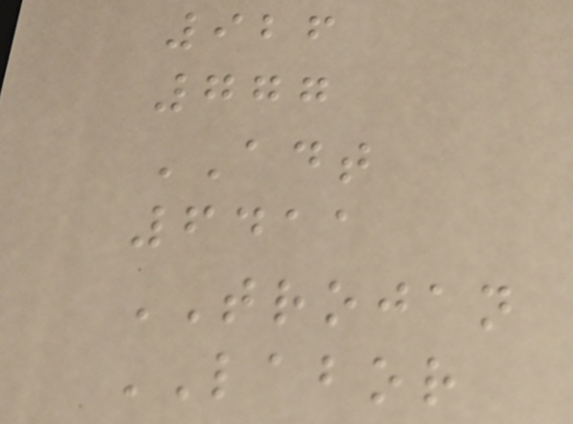926
777
ADT
6411
TROJAN
LABOR
